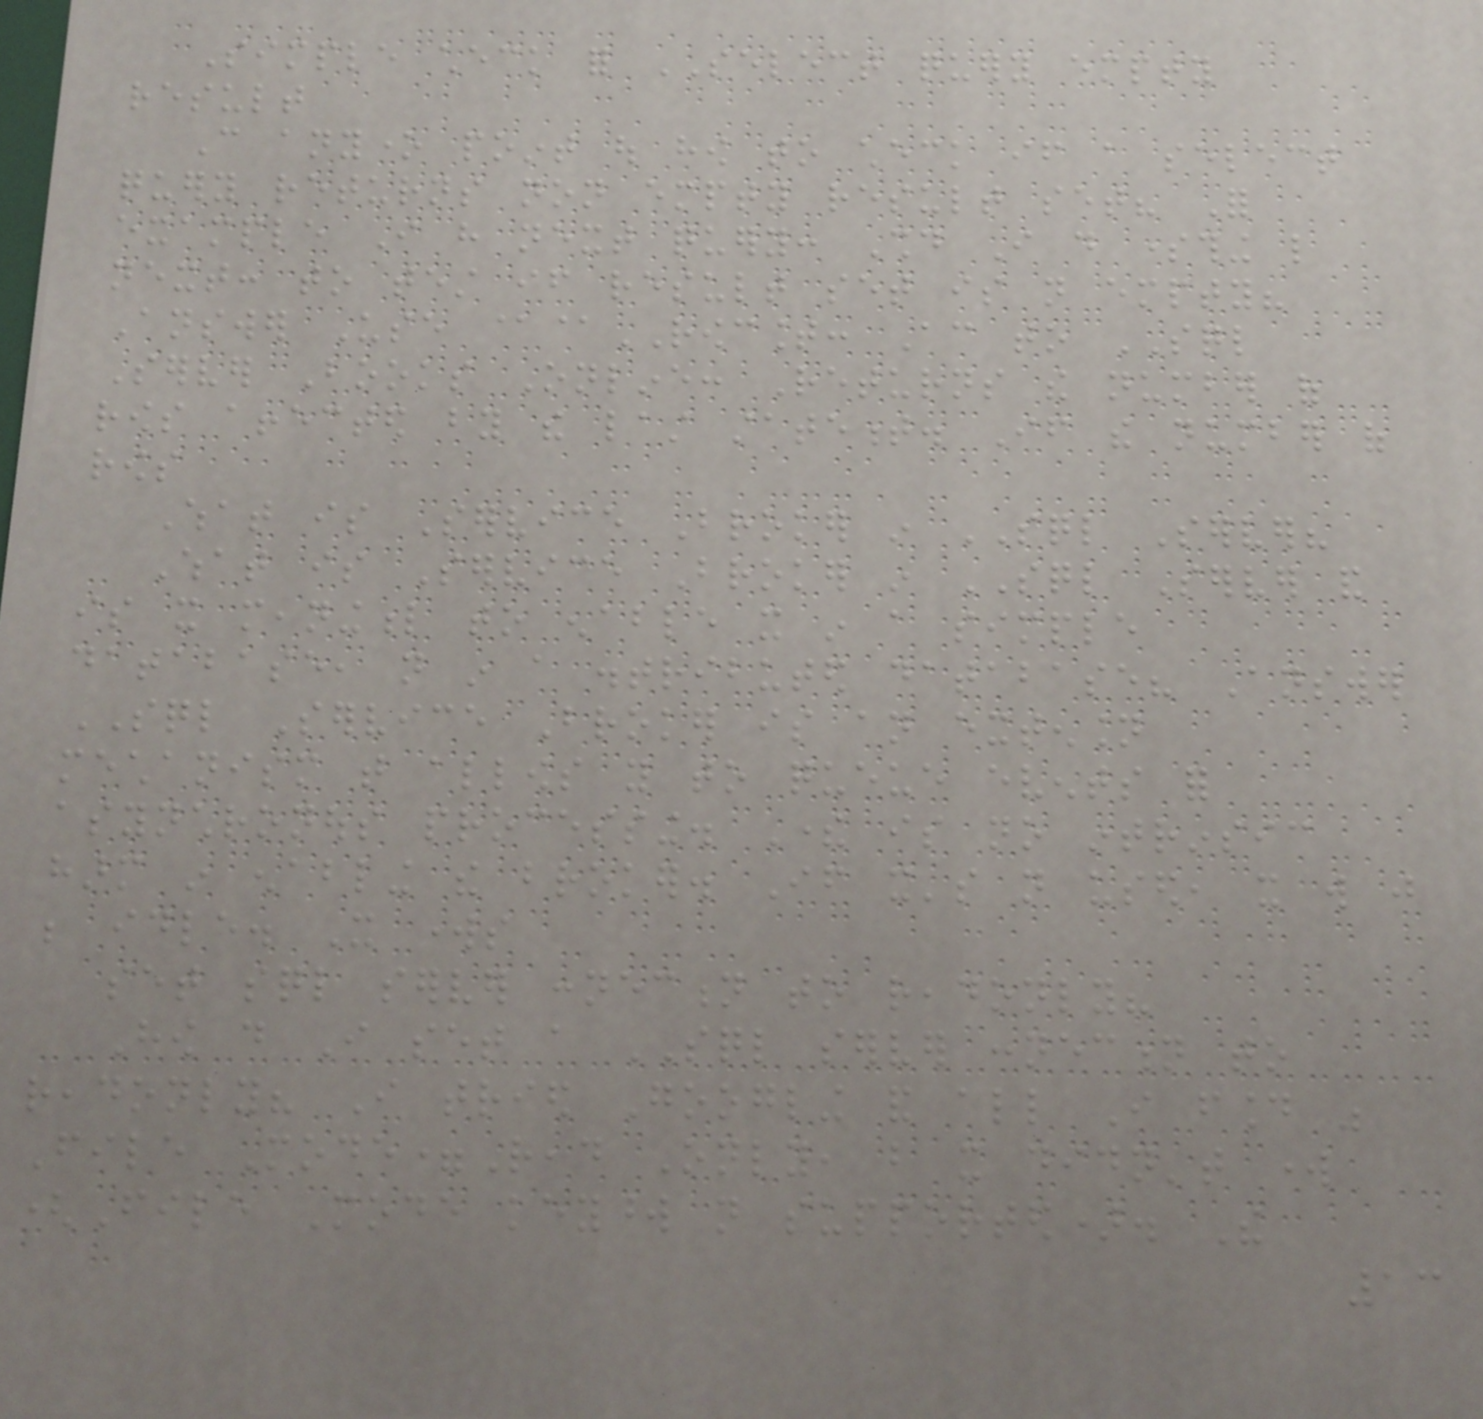Simple check for SELECT query empty
result
Can anyone point out how to check if a select
query returns non empty result set? For
example I have next query: Should I do something like
next: to test if result set is not empty?
Answer Use @@ROWCOUNT: According to SQL
Server Books Online: Returns the number of
rows affected by the last statement. If the number of
rows
What is Service Broker in SQL Server?
What is Service Broker in SQL Server and
is it meaningful to enable it in a simple
database, not in a distributed database? Answer
SQL Service Broker is an extension
mechanism that allows you to queue events for
asynchronous processing. There is no intrinsic
harm in enabling the broker. If it's not used, it will just
be idle. It works
set sql server connection to readonly?
How do I set a SQL server connection to
readonly? I tried Googling and all I found was
File Mode=Read Only, but it didn't work
(File Mode keyword not supported). The
13
